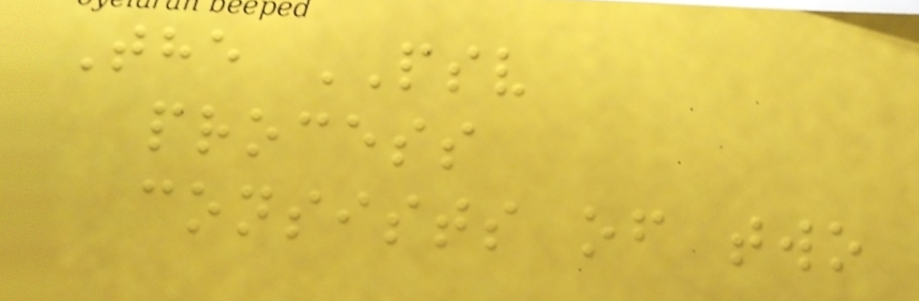The PSV
process
consists of two
